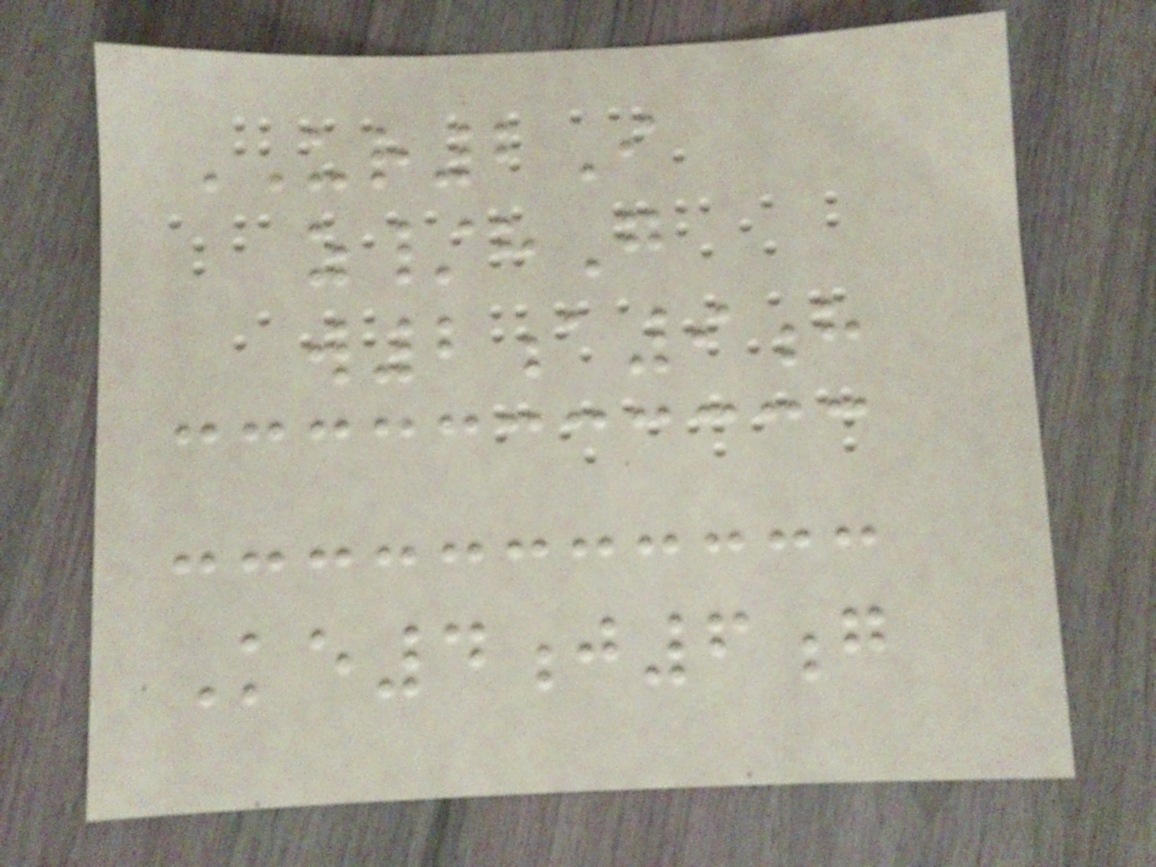UR2I
z/hG
w2a9h
Ke4j6g
